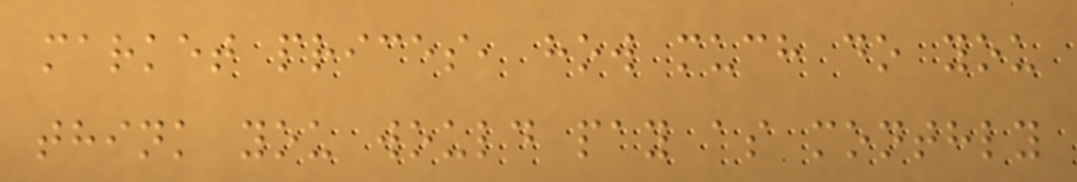market prices, how much do you
think you would pay as monthly
